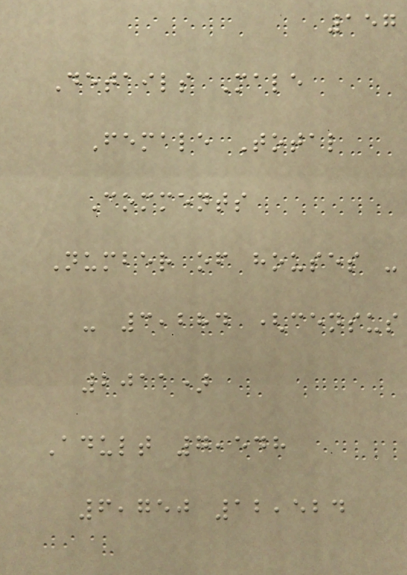157
Details Male
Female Total
Comments
Number of houses -
- 3,284 (census
2011)
Adult 7,548
6,750 12,524
